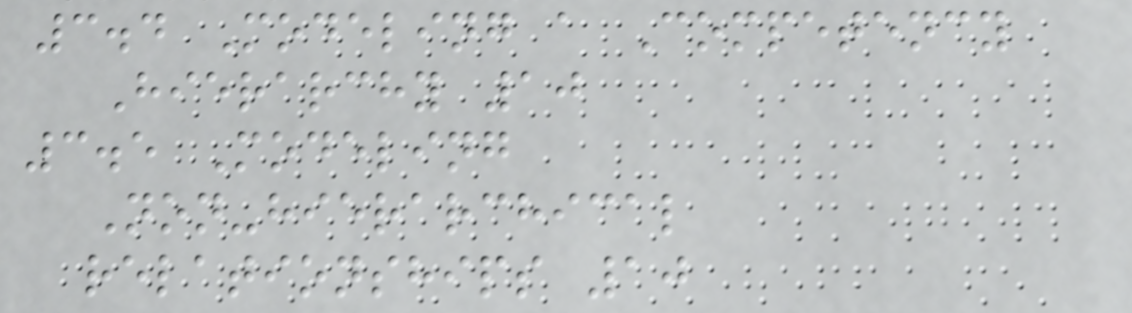3.4 Modeling a Competency
Hierarchy 10
3.5 Modeling
Non-hierarchical
relationships 10
